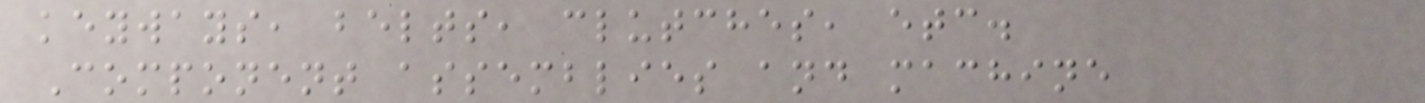keyways, belts, clutches, etc.
Component assemblies and machine
